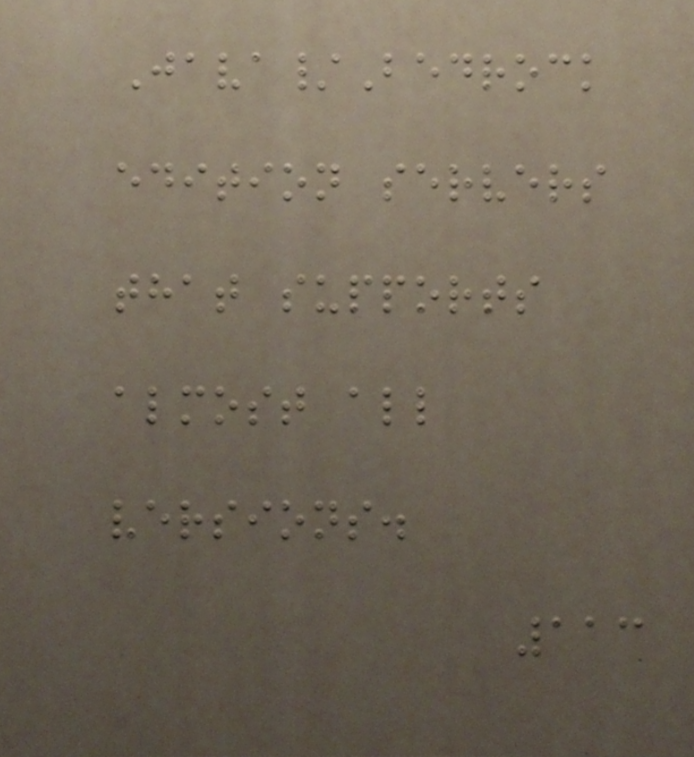Java/Bedrock
edition servers
that supports
almost all
versions.
113
